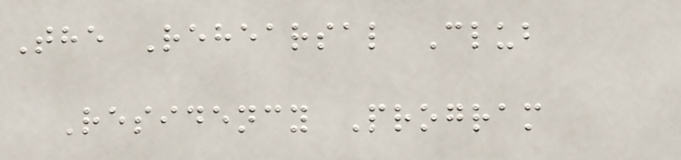The Rehearsal Club
Residency Program
